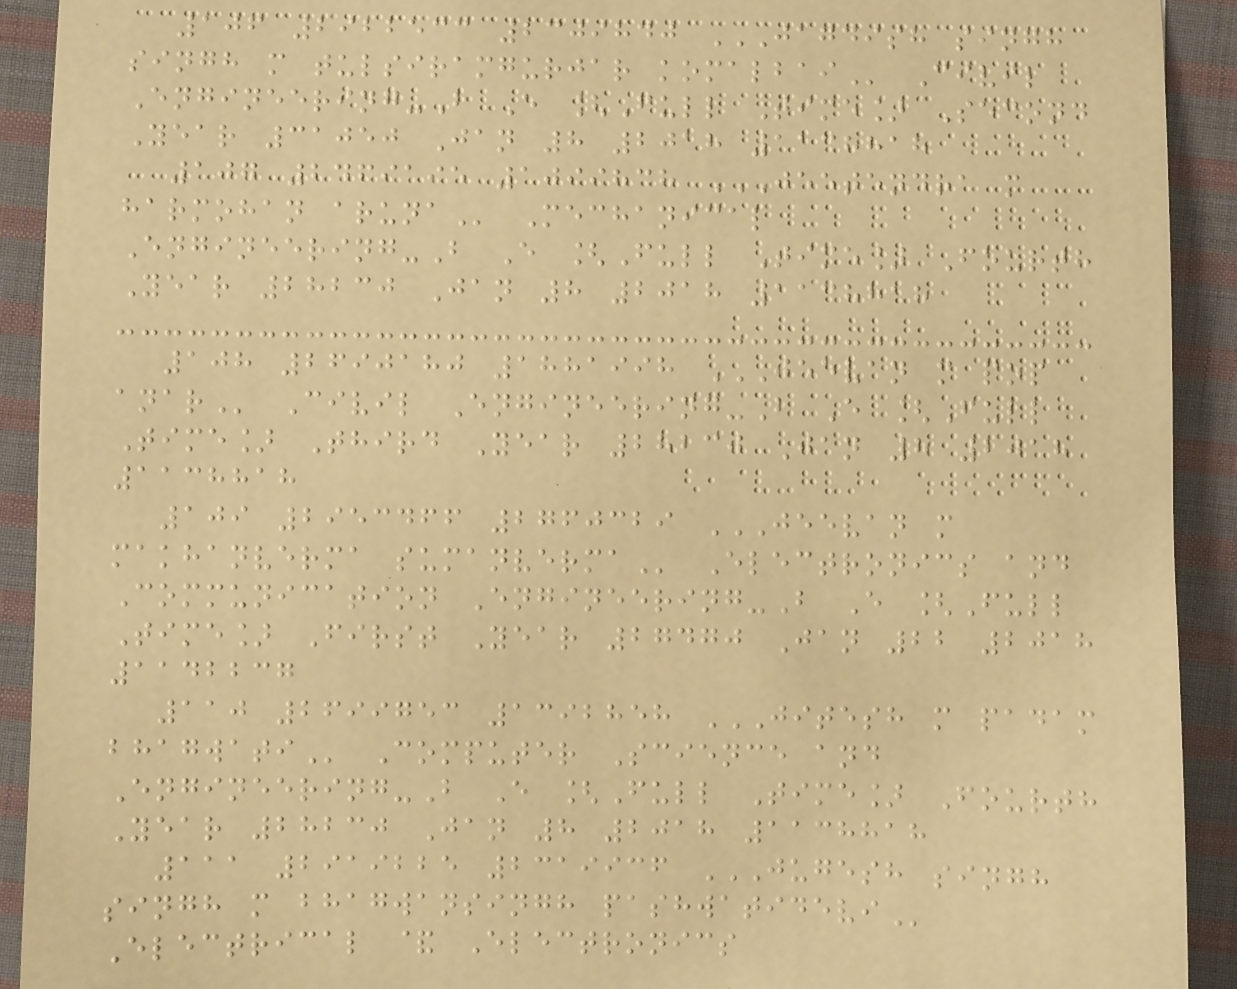106 2922533 2309840 JAGDISH SINGH
SINGH M TULSIRAMGURJAR KOMALBAI Civil
Engineering-B E [Full Time] Second
Year 31050 Jan 8 2018 1138818
107 2469195 1099838 JEETENDRA M
HARMOHAN ARUNA Mechanical
Engineering-B E [Full Time] Fourth
Year 28230 Jan 8 2018 1138818
108 2690180 1881998 JEEVAN M POP
ANAR Civil Engineering-B E [Full
Time] Third Year 28230 Jan 8 2018
1138818
109 2953466 2760329 JEEVAN M
MAKHANVERMA SUMANVERMA Electronics and
Communication Engineering-B E [Full
Time] First Year 27470 Jan 22 2018
1142237
110 2699753 1392858 JITESH M PADAM
BHAGWATI Computer Science and
Engineering-B E [Full Time] Fourth
Year 28230 Jan 8 2018 1138818
111 2919225 2319936 JUGESH SINGH
SINGH M BHAGWANSINGH PASHWATIDEVI
Electrical & Electronics
